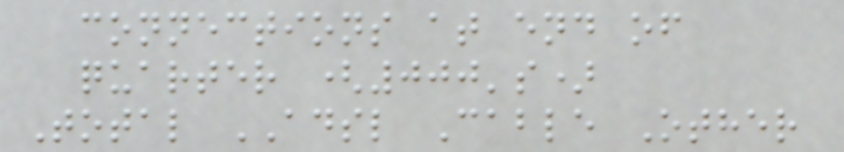connections at end of
quarter (000's)
Total ADSL Cable Other
